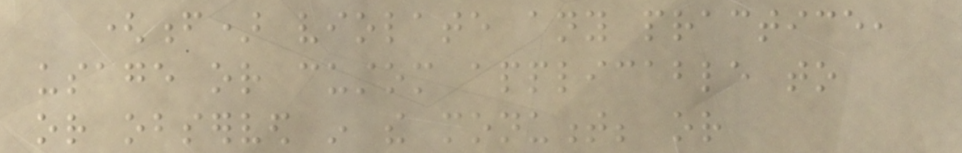(f) violate any practice,
usage or custom applicable to
or observed in the monument; or
